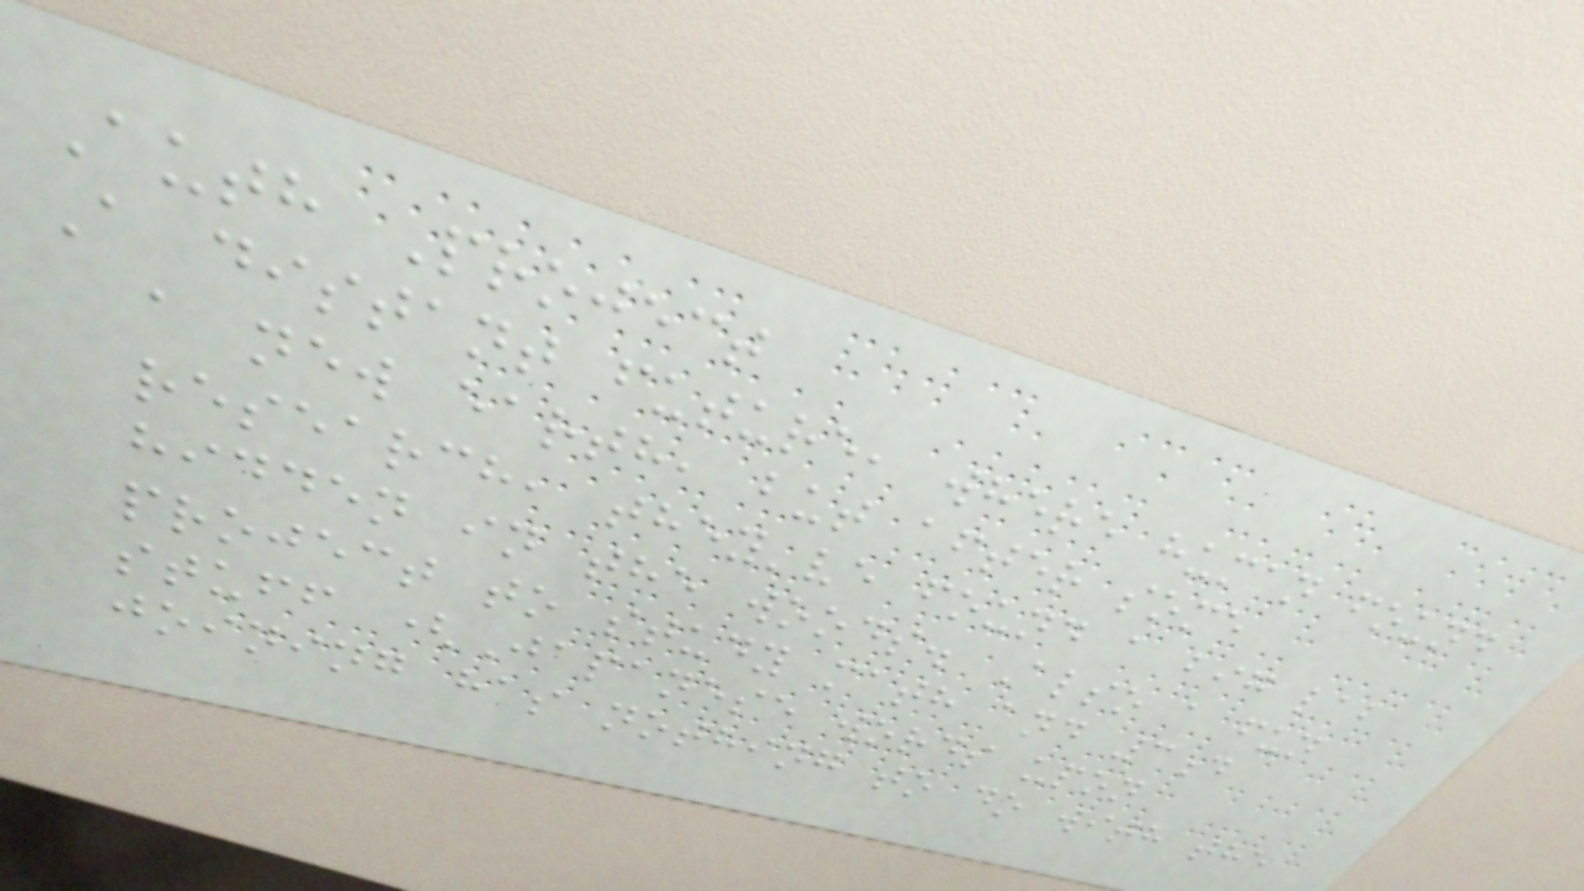Auth Project
A distant future, where human found
a new earth, but after some
research, they've found a big lab
hidden in the woods. Also a fun
project to study math and 3d
stuff (Japanese words upon
joining has nothing to do with the
